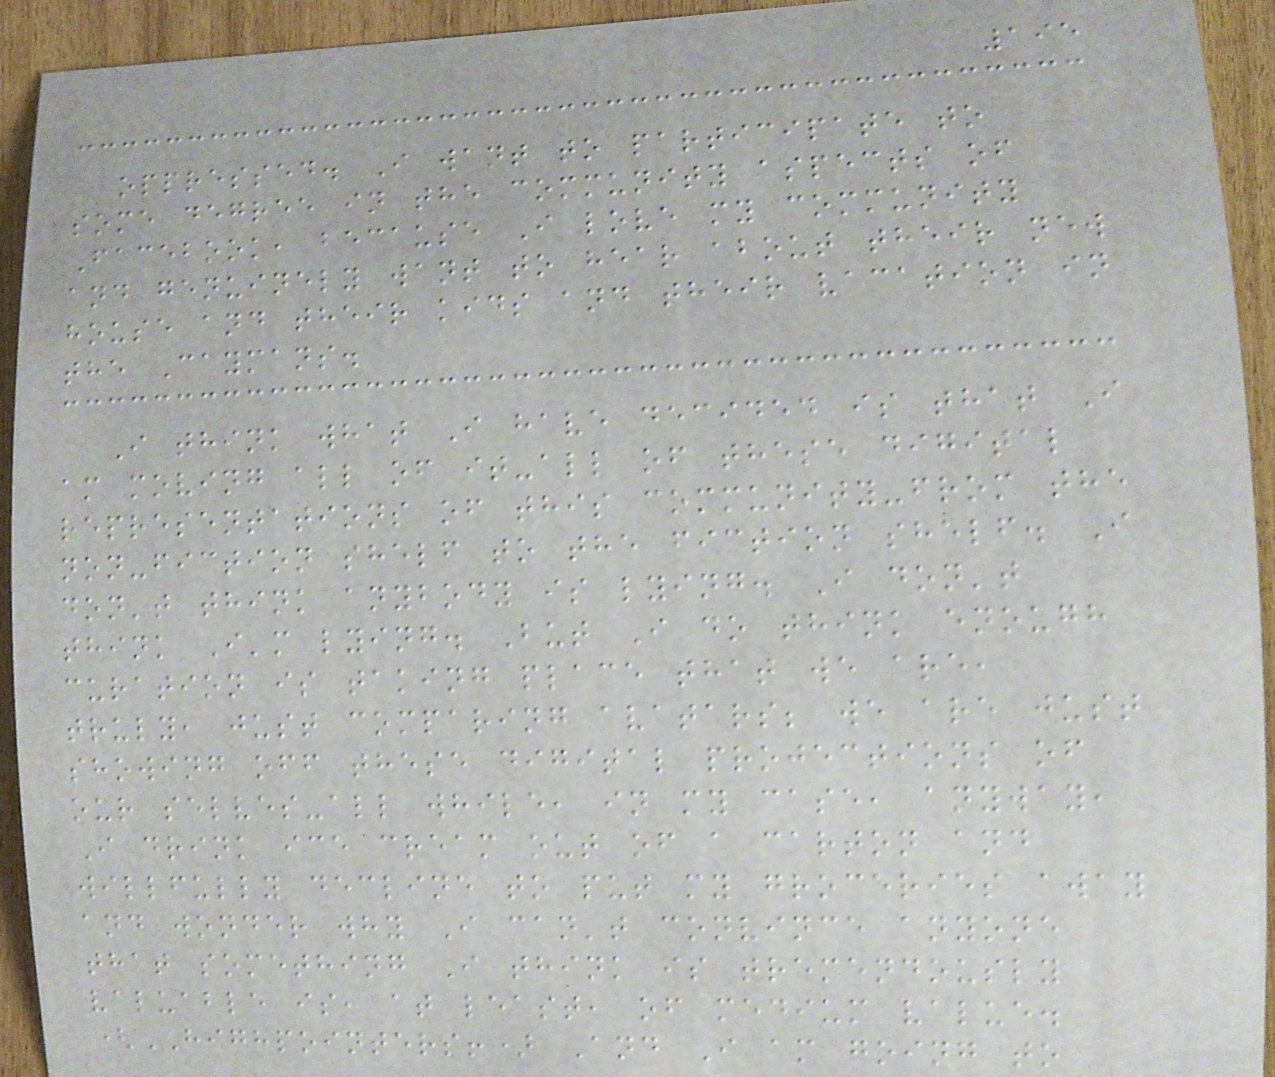195
oppressed. I want to participate to
some degree in the community aspects of
Facebook, because I love my community
and genuinely want to hear about their new
house and their kids and their vacation in
the Caymans.
I think what I have decided is that I
am moving all of it-all of these digital
representations of this community-from the
non-fiction shelf to the fiction shelf. I
don't think anybody is lying. I don't
think I'm lying. But I do think enough
curation is taking place that we are,
truly, just comparing avatars; we are just
showing off these digital projections of
our selves-all while, in my case, anyway,
I drink ice cream out of a carton and
willfully decline to put my groceries away
and wonder why I can't convince anyone
that something I think is tremendously
valuable is, at least, of medium value.
(HIGHPOINTERS!) And I am going to
